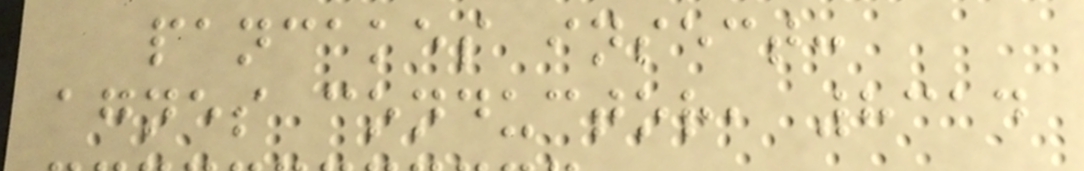pancakes insect:
agnes conductor, 8314
